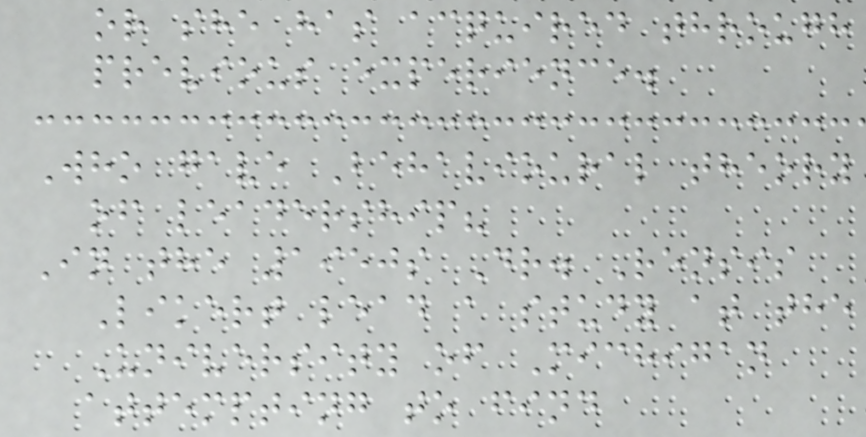or she has acquired through
previous experience.
Who gave Behavioural theory
of leadership?
In the 1950s Dr. Rensis
Likert lead a study at the
University of Michigan
attempting to find
